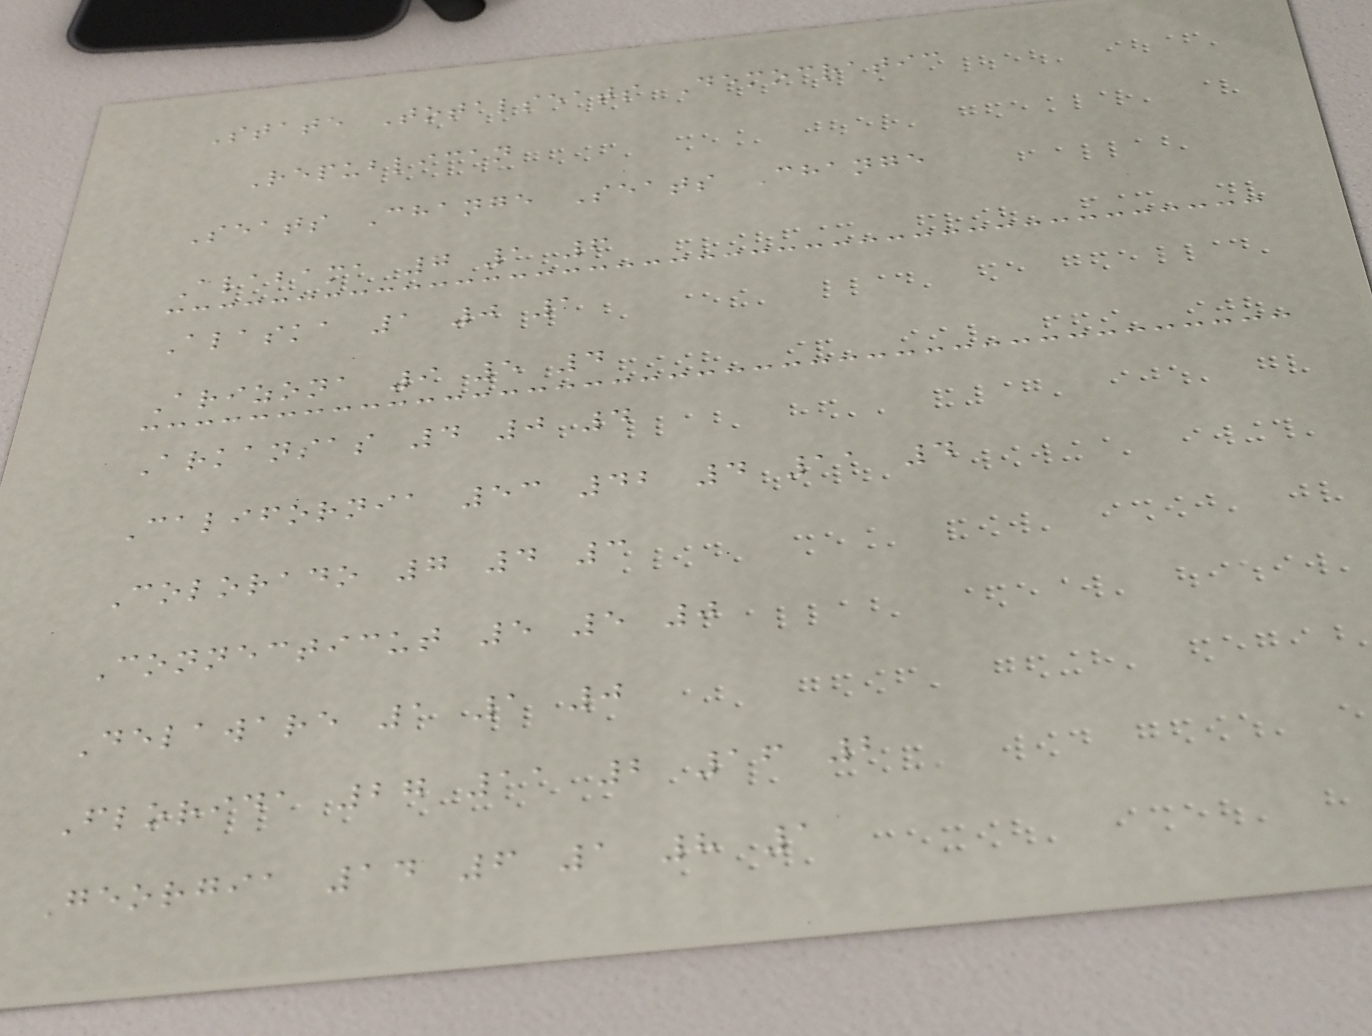State Totalseats Democratic
Republican
Seats Change Seats Change
Alabama 7 1 6
Alaska 1 0 1
Arizona 9 5 4
Arkansas 4 0 4
California 53 42 4 11 4
Colorado 7 4 3
Connecticut 5 5 0
Delaware 1 1 0
Florida 27 11 2 16 2
Georgia 14 6 1 8 1
